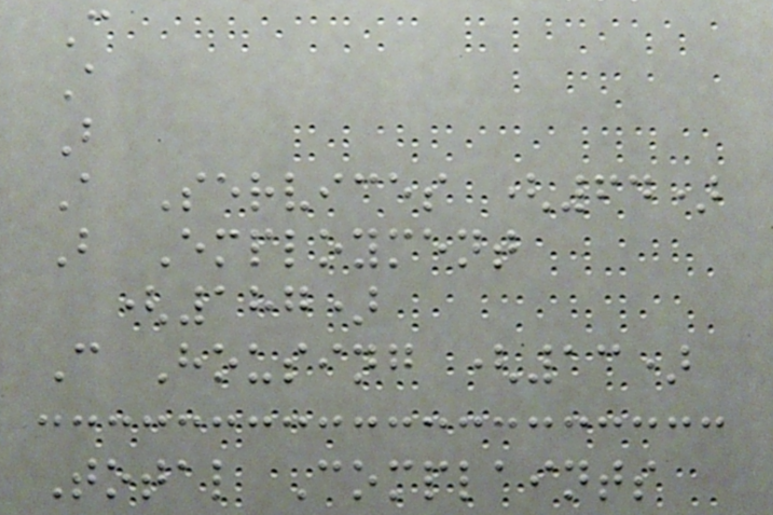C
A
B
A Services (64)
B Employment
(187)
C Housing (13)
Total Complaints
